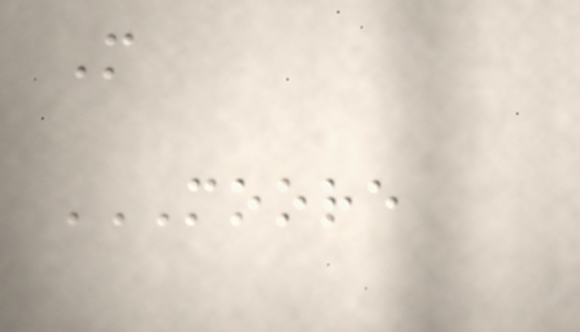M
MOORE
